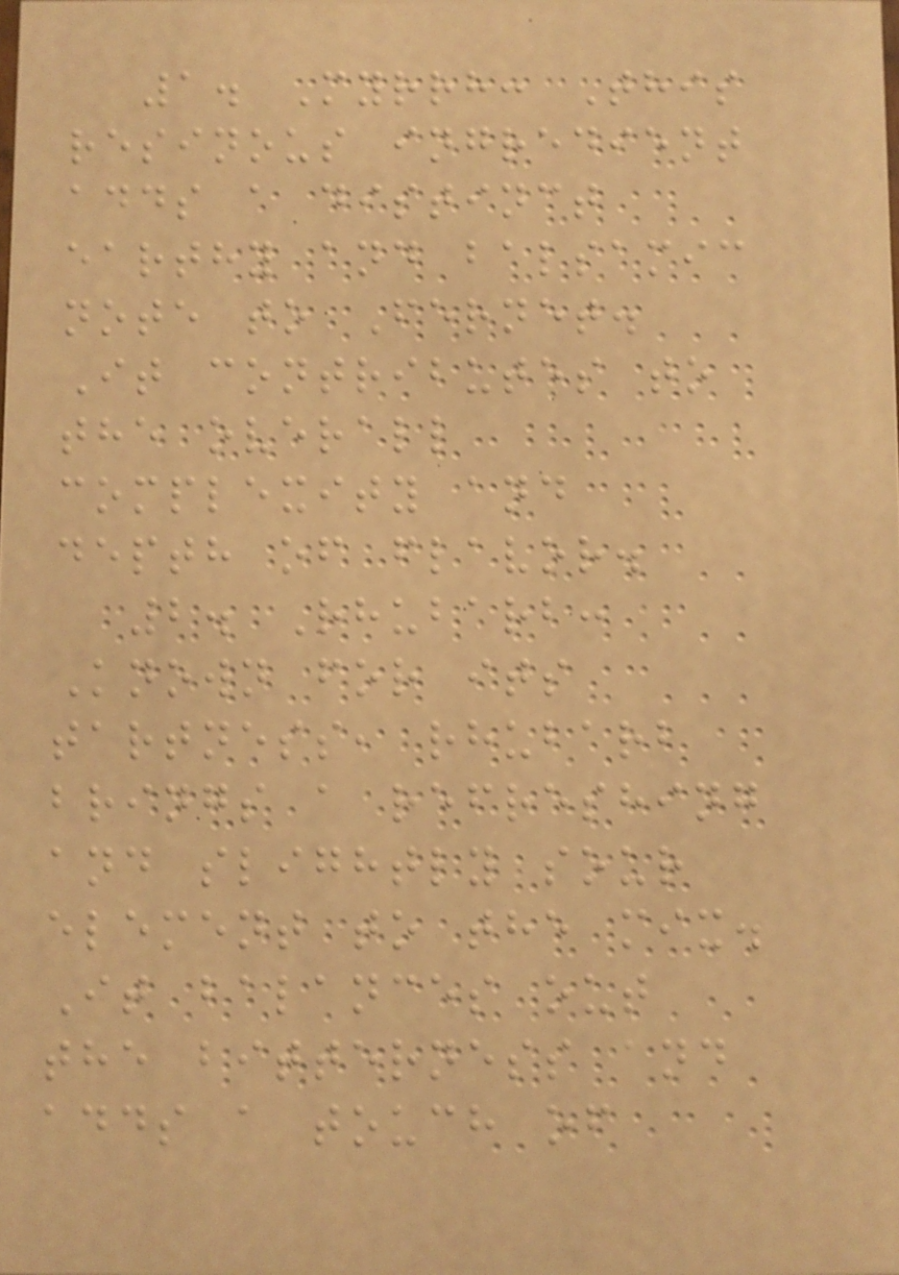1. Myrrh: This
resinous ingredient
adds a distinct
earthy and balsamic
note to Fernet.
It contributes to
the overall
complexity and
depth of flavor.
2. Rhubarb:
Known for its
tartness, rhubarb
brings a refreshing
and slightly sour
element to the mix.
It balances out
the bitterness and
adds a touch of
